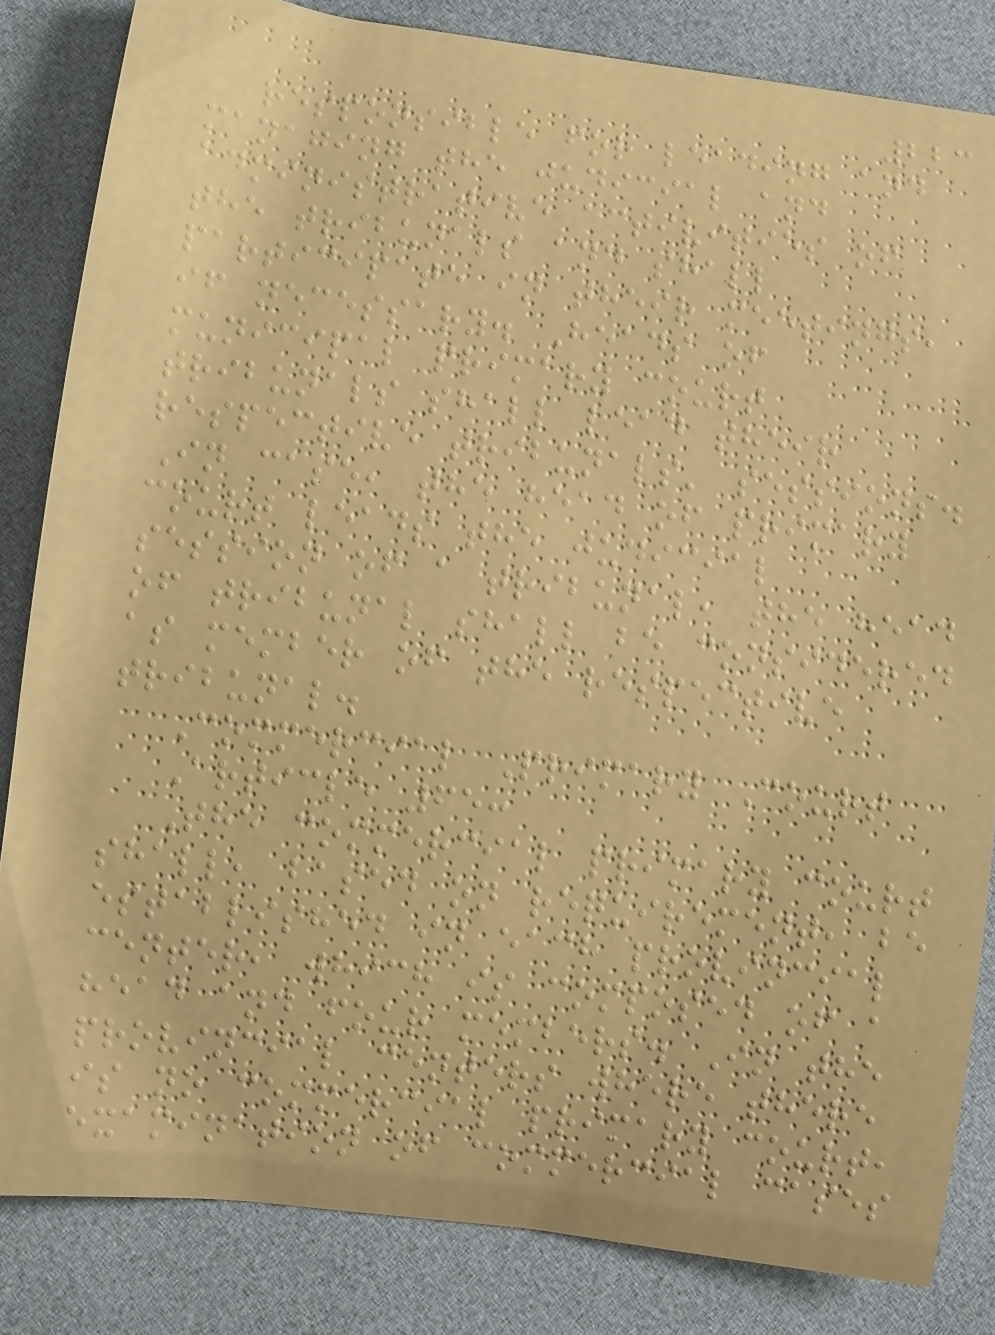223
responsible for leading and
managing the judicial and
administrative activities of
the tribunals and shall
participate in their meetings,
if necessary. Heads of
municipal primary court
tribunals shall lead their
respective tribunals' sessions.
In case, the head of primary
court leads the judicial
session of a tribunal, the head
of tribunal shall be considered
as member of the respective
tribunal.
Commercial Primary Court
Article 65:
The commercial primary court
shall, based on requirement, be
established in each provincial
center, which is composed of a
head and four members. In the
provincial centers where there
is no commercial primary court,
examination of commercial cases
